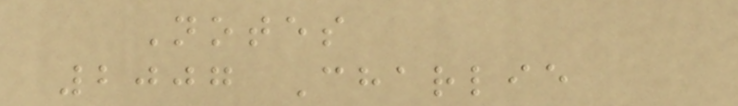Notes
2007 Charlie
